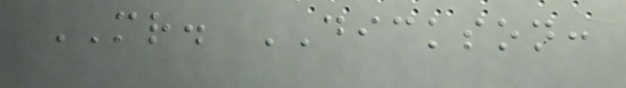MR. DICKSON:
